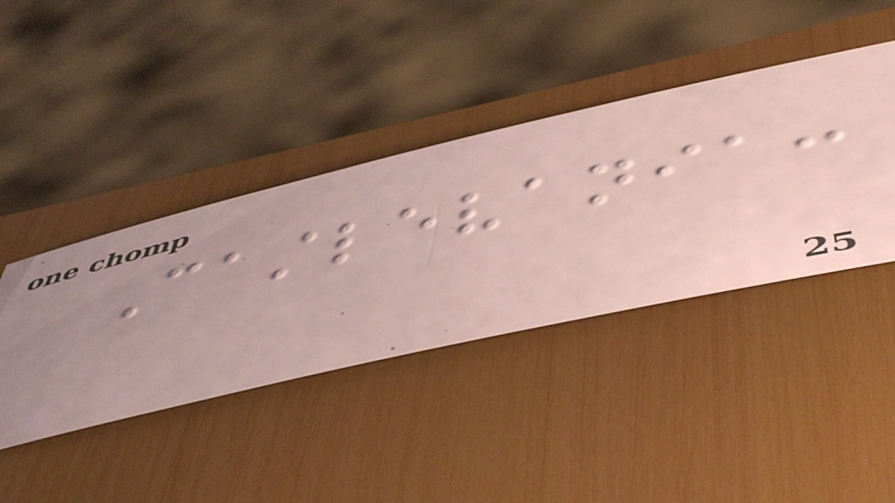Castlevania:
